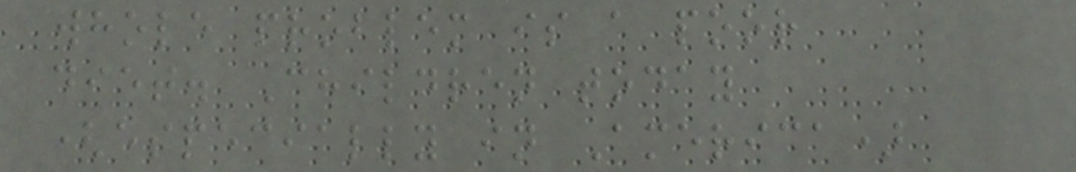whole problem is a poor
diet. Children today
(especially in America)
